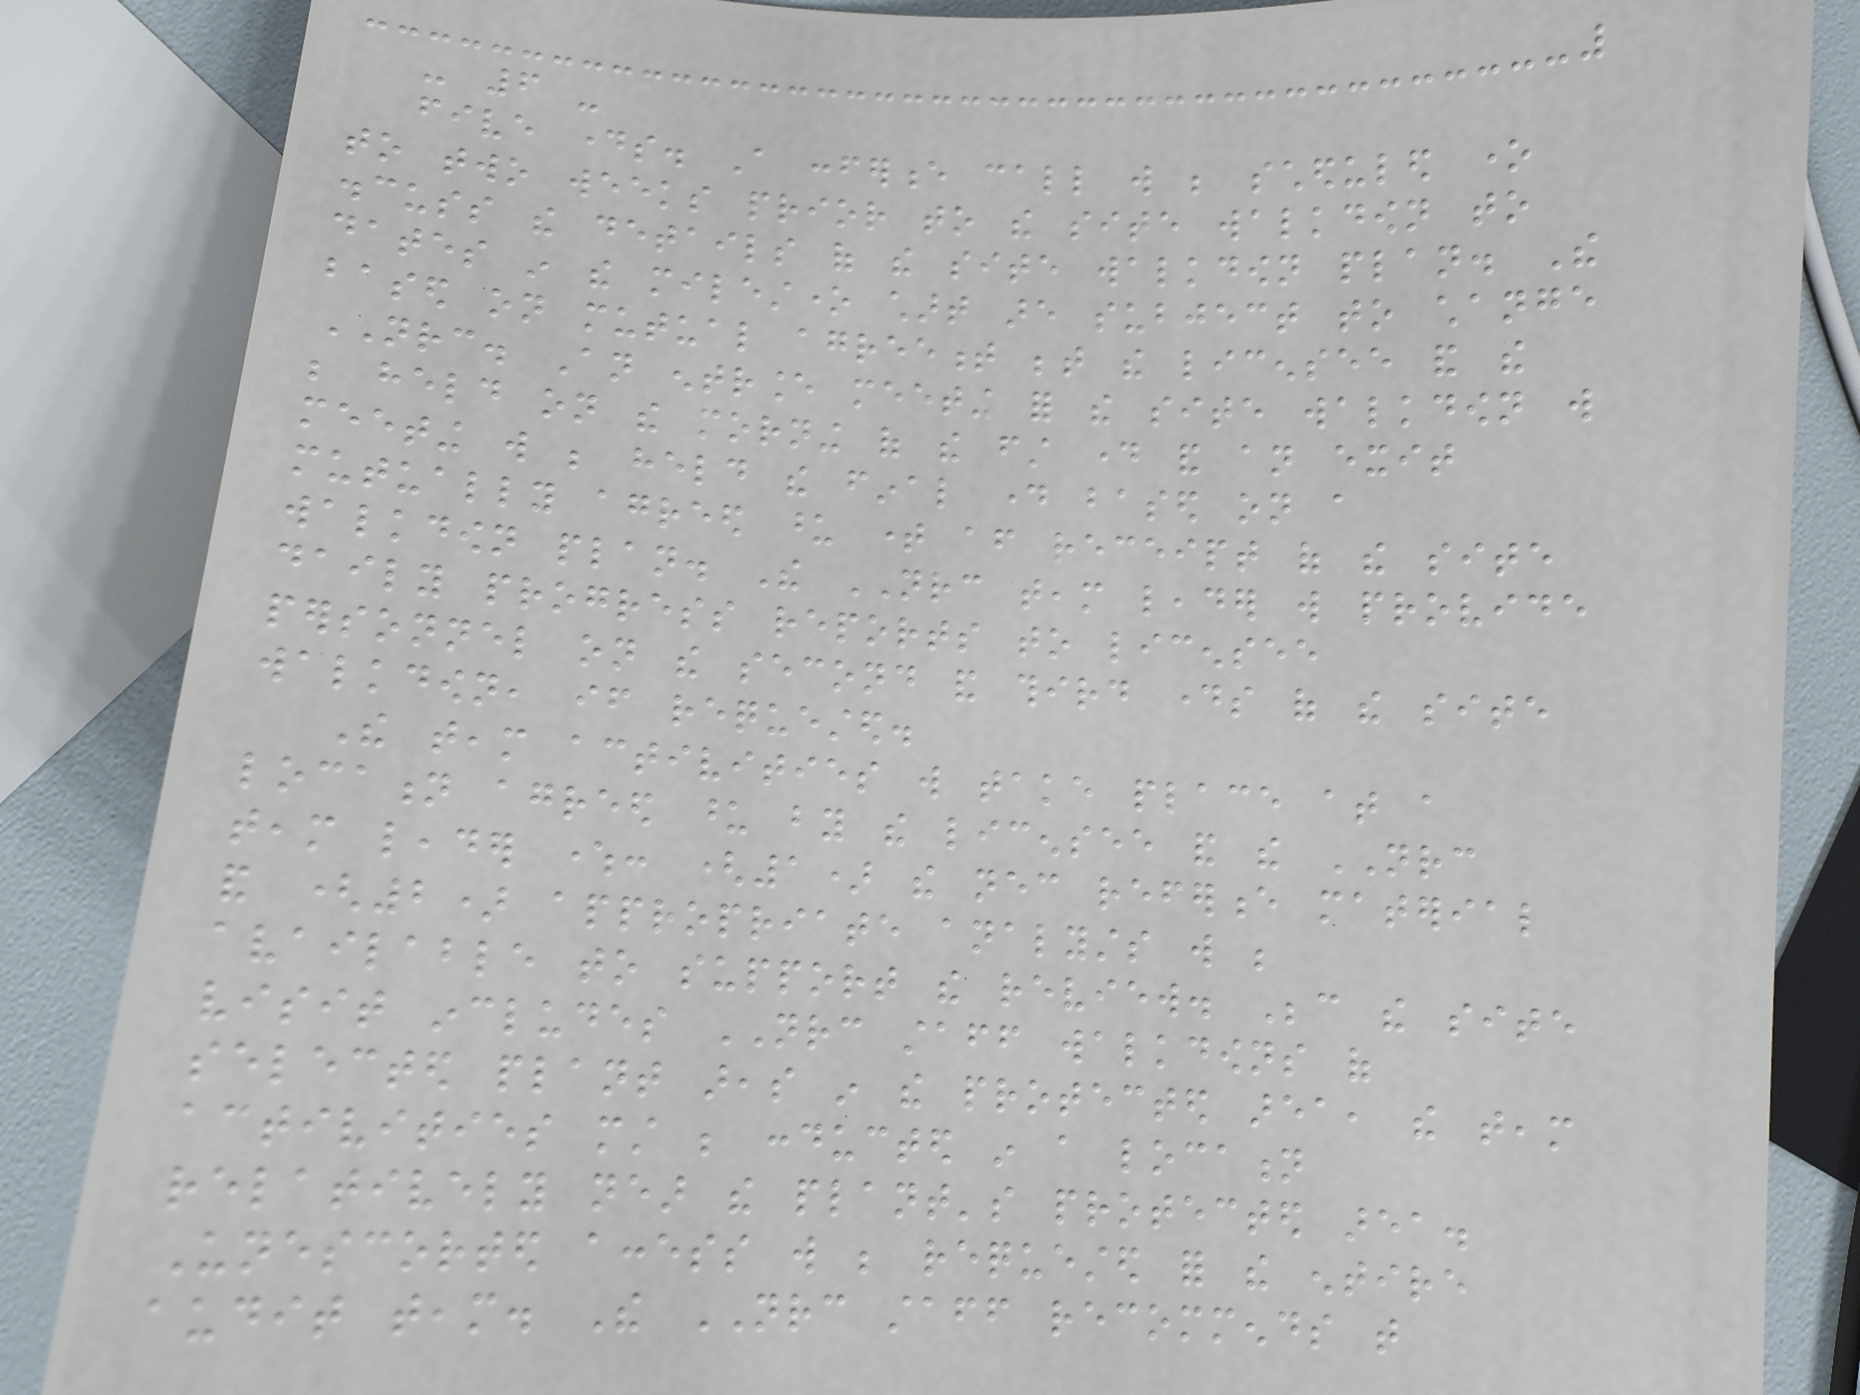- 6 -
five days. A conference call will be scheduled one
to two weeks prior to the site walkdown to
discuss the details of the site walkdown plan. The
dates in the milestone chart are subject to change
based on mutual agreement between the licensee and the
NRC. An entrance meeting for the site walkdown will
be held on the morning of the first day and an exit
meeting will be held the final day based on a
mutually agreed upon time after receipt of the site
walkdown plan. The NRC team leader will provide
daily progress reports to licensee
personnel on the second and third days of the site
walkdown, if requested.
The team activities will take place at a
location agreed upon by the licensee and the NRC
team leader where: (1) the necessary reference material
and (2) appropriate analysts will be
available to support the review. Because the site
visit includes NRC staff walkdowns of
selected plant areas in the protected area, the team
activities must be conducted in a location
relatively near the plant's protected area.
Unescorted access will be requested for the entire
audit team. The NRC staff recommends that
